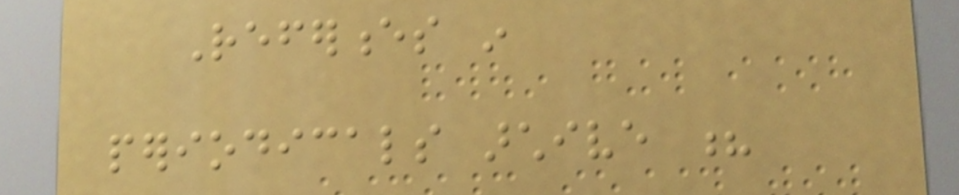References in
periodicals archive ?
